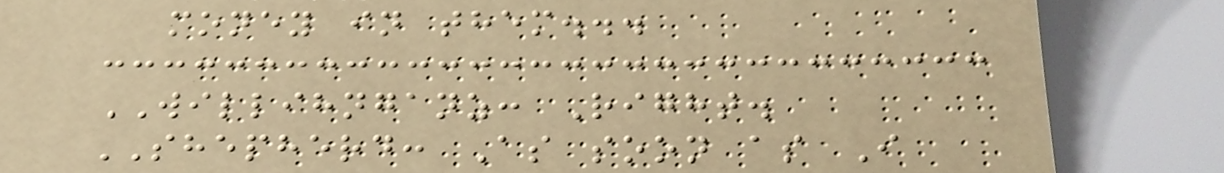money in them...
WILLIHNGANZ: Right.
SHEPHERD: As soon as I
